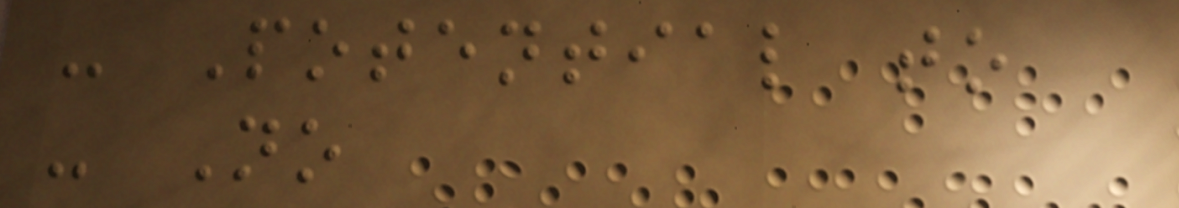- Potential to
- No
